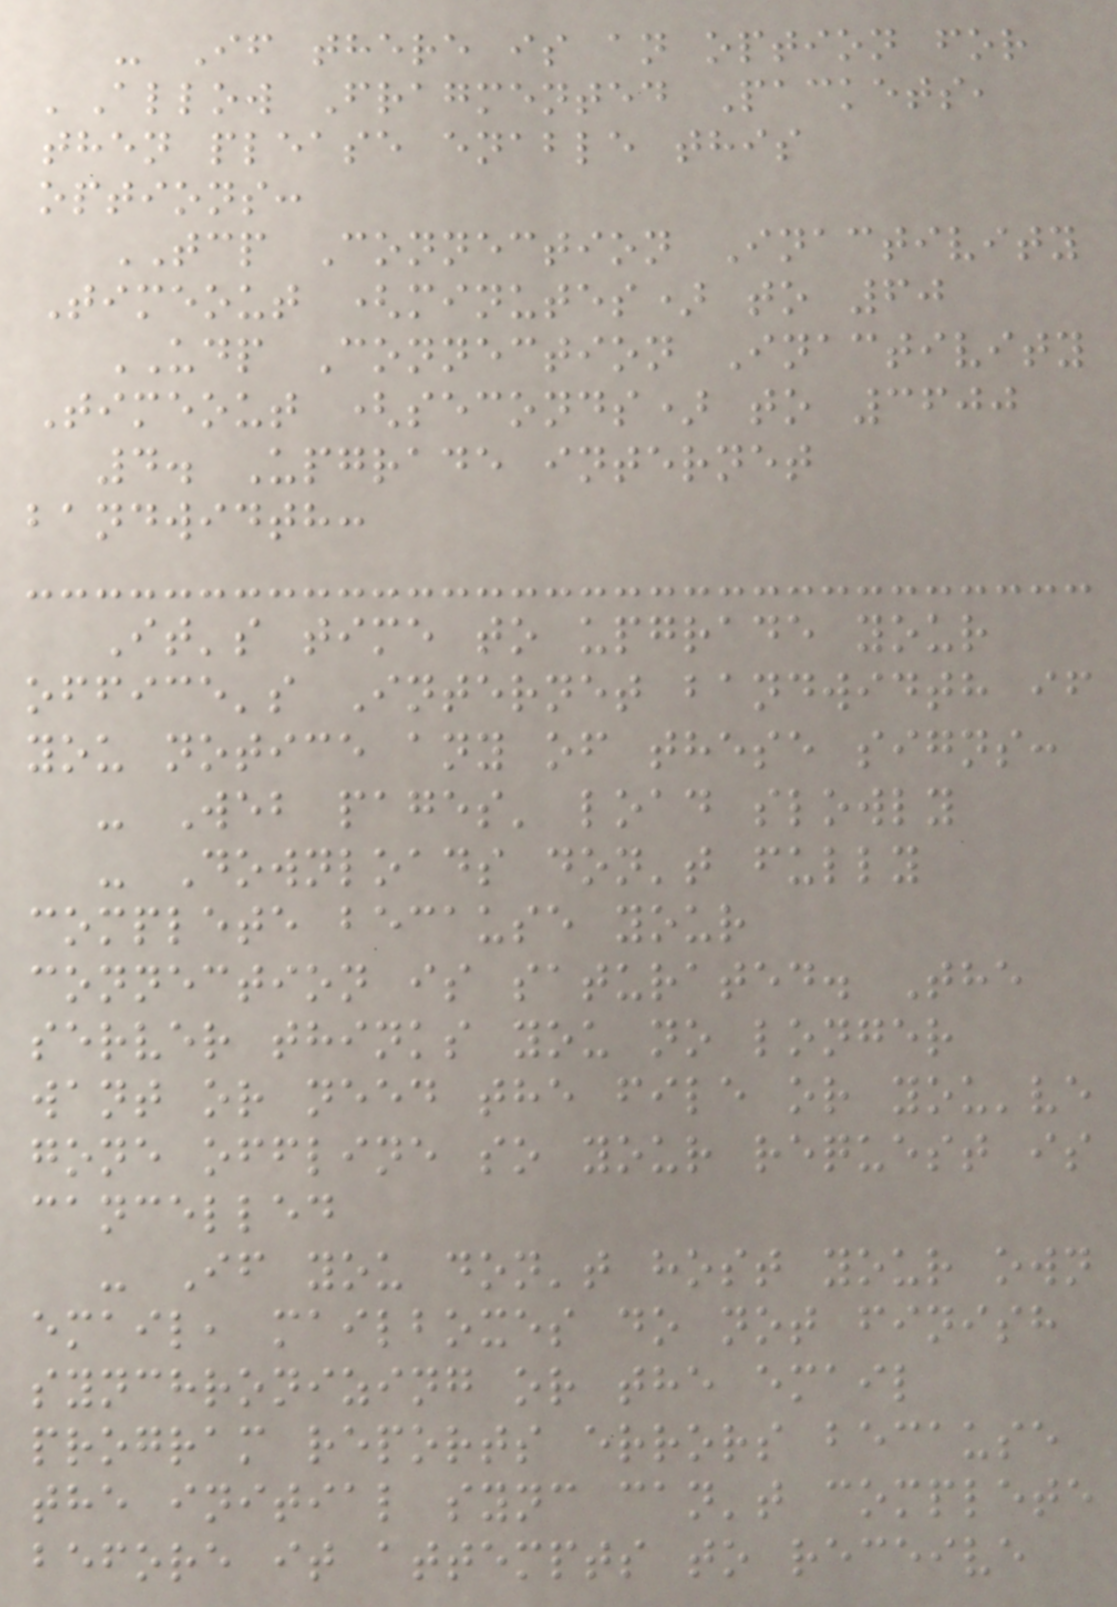- If there is an option for
'Allow Fragmented Packets,
then please enable this
options:
TCP Connection Inactivity
Timeout (minutes) to 60
UDP Connection Inactivity
Timeout (seconds) to 3600
4. Upgrade internet
bandwidth:
It's time to upgrade your
office's Internet bandwidth if
you notice any of these signs:
- Web pages' load slowly
- Downloads don't fully
complete because your
connection is saturated. The
server thinks you no longer
want or need the file or you've
gone offline so your request is
cancelled
- If you don't host your own
email, mailboxes do not finish
synchronizing or the email
program reports errors because
the initial sync can't complete
before it attempts to receive
